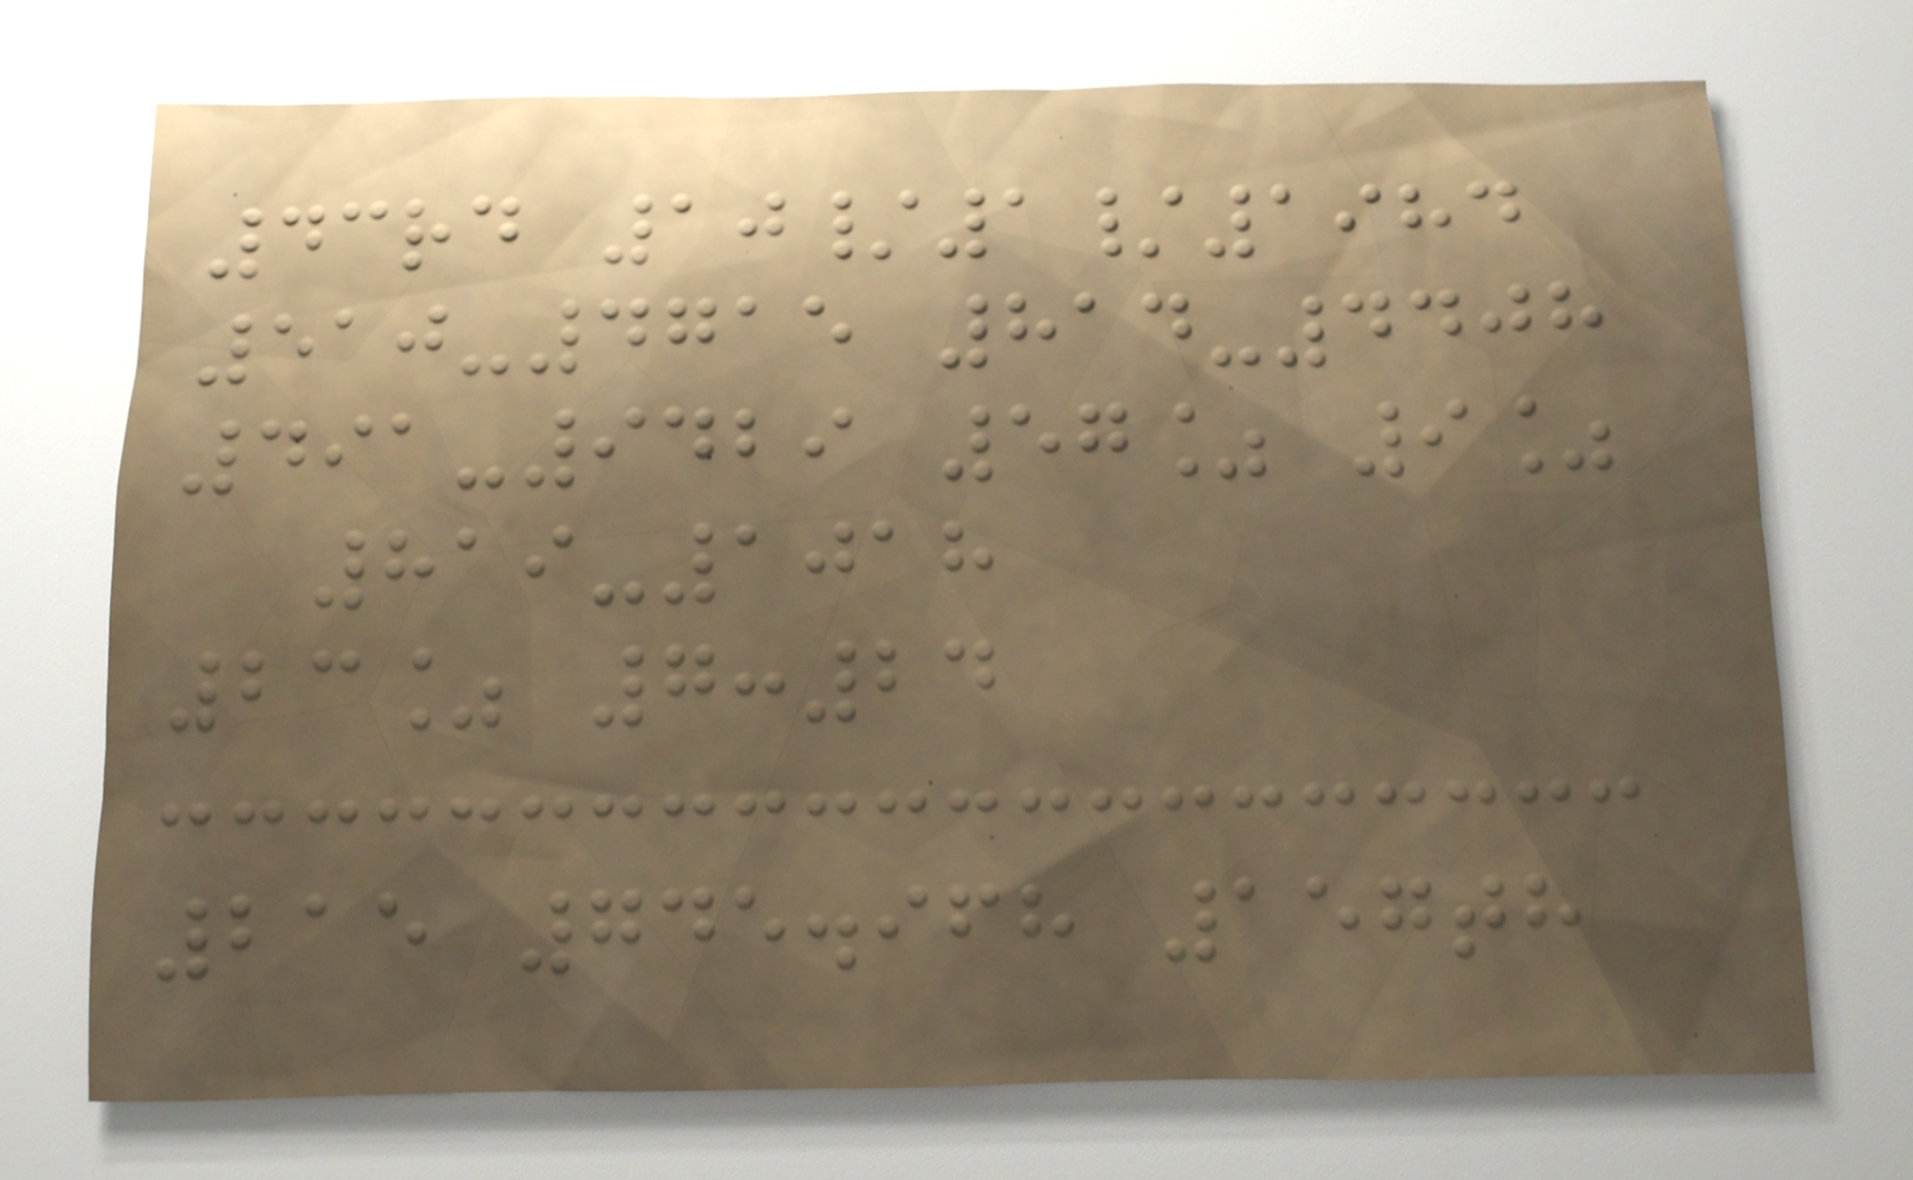43rd 10/1/1984
510-4715 814-4408
491-9429 57% 9%
819-1018
23% 7:24
215 745.968 157th
